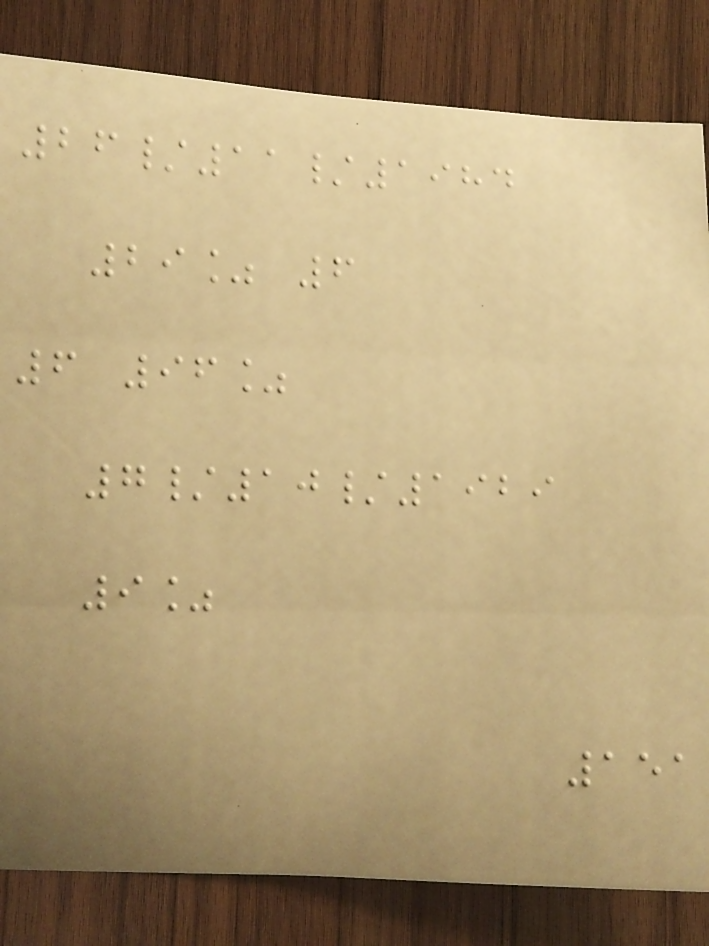26/11/1984
29% 6
6 96%
7/10/1929
9%
151
